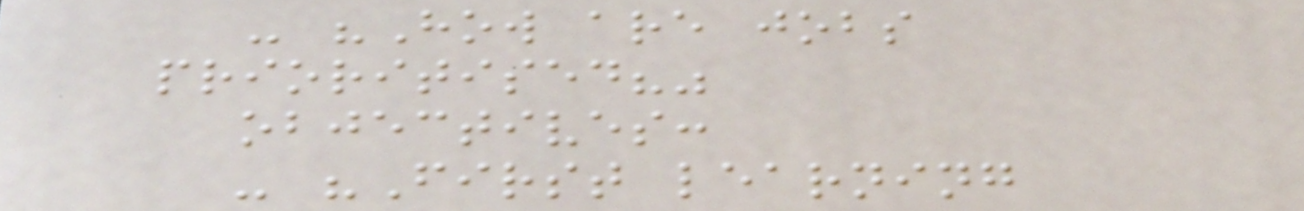- "How are jobs
prioritised?"
objectives:
- "First learning
